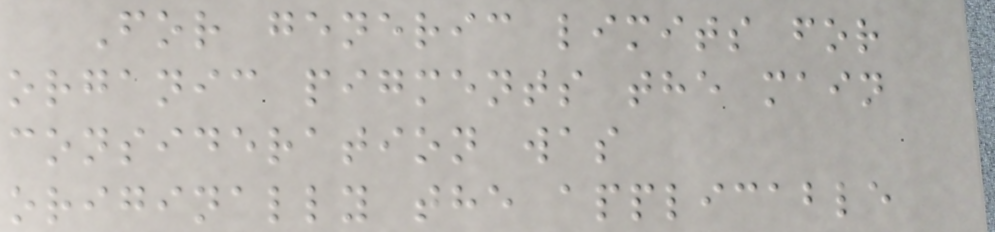For generic limits for
organic pigments the main
consideration was
originally the applicable
